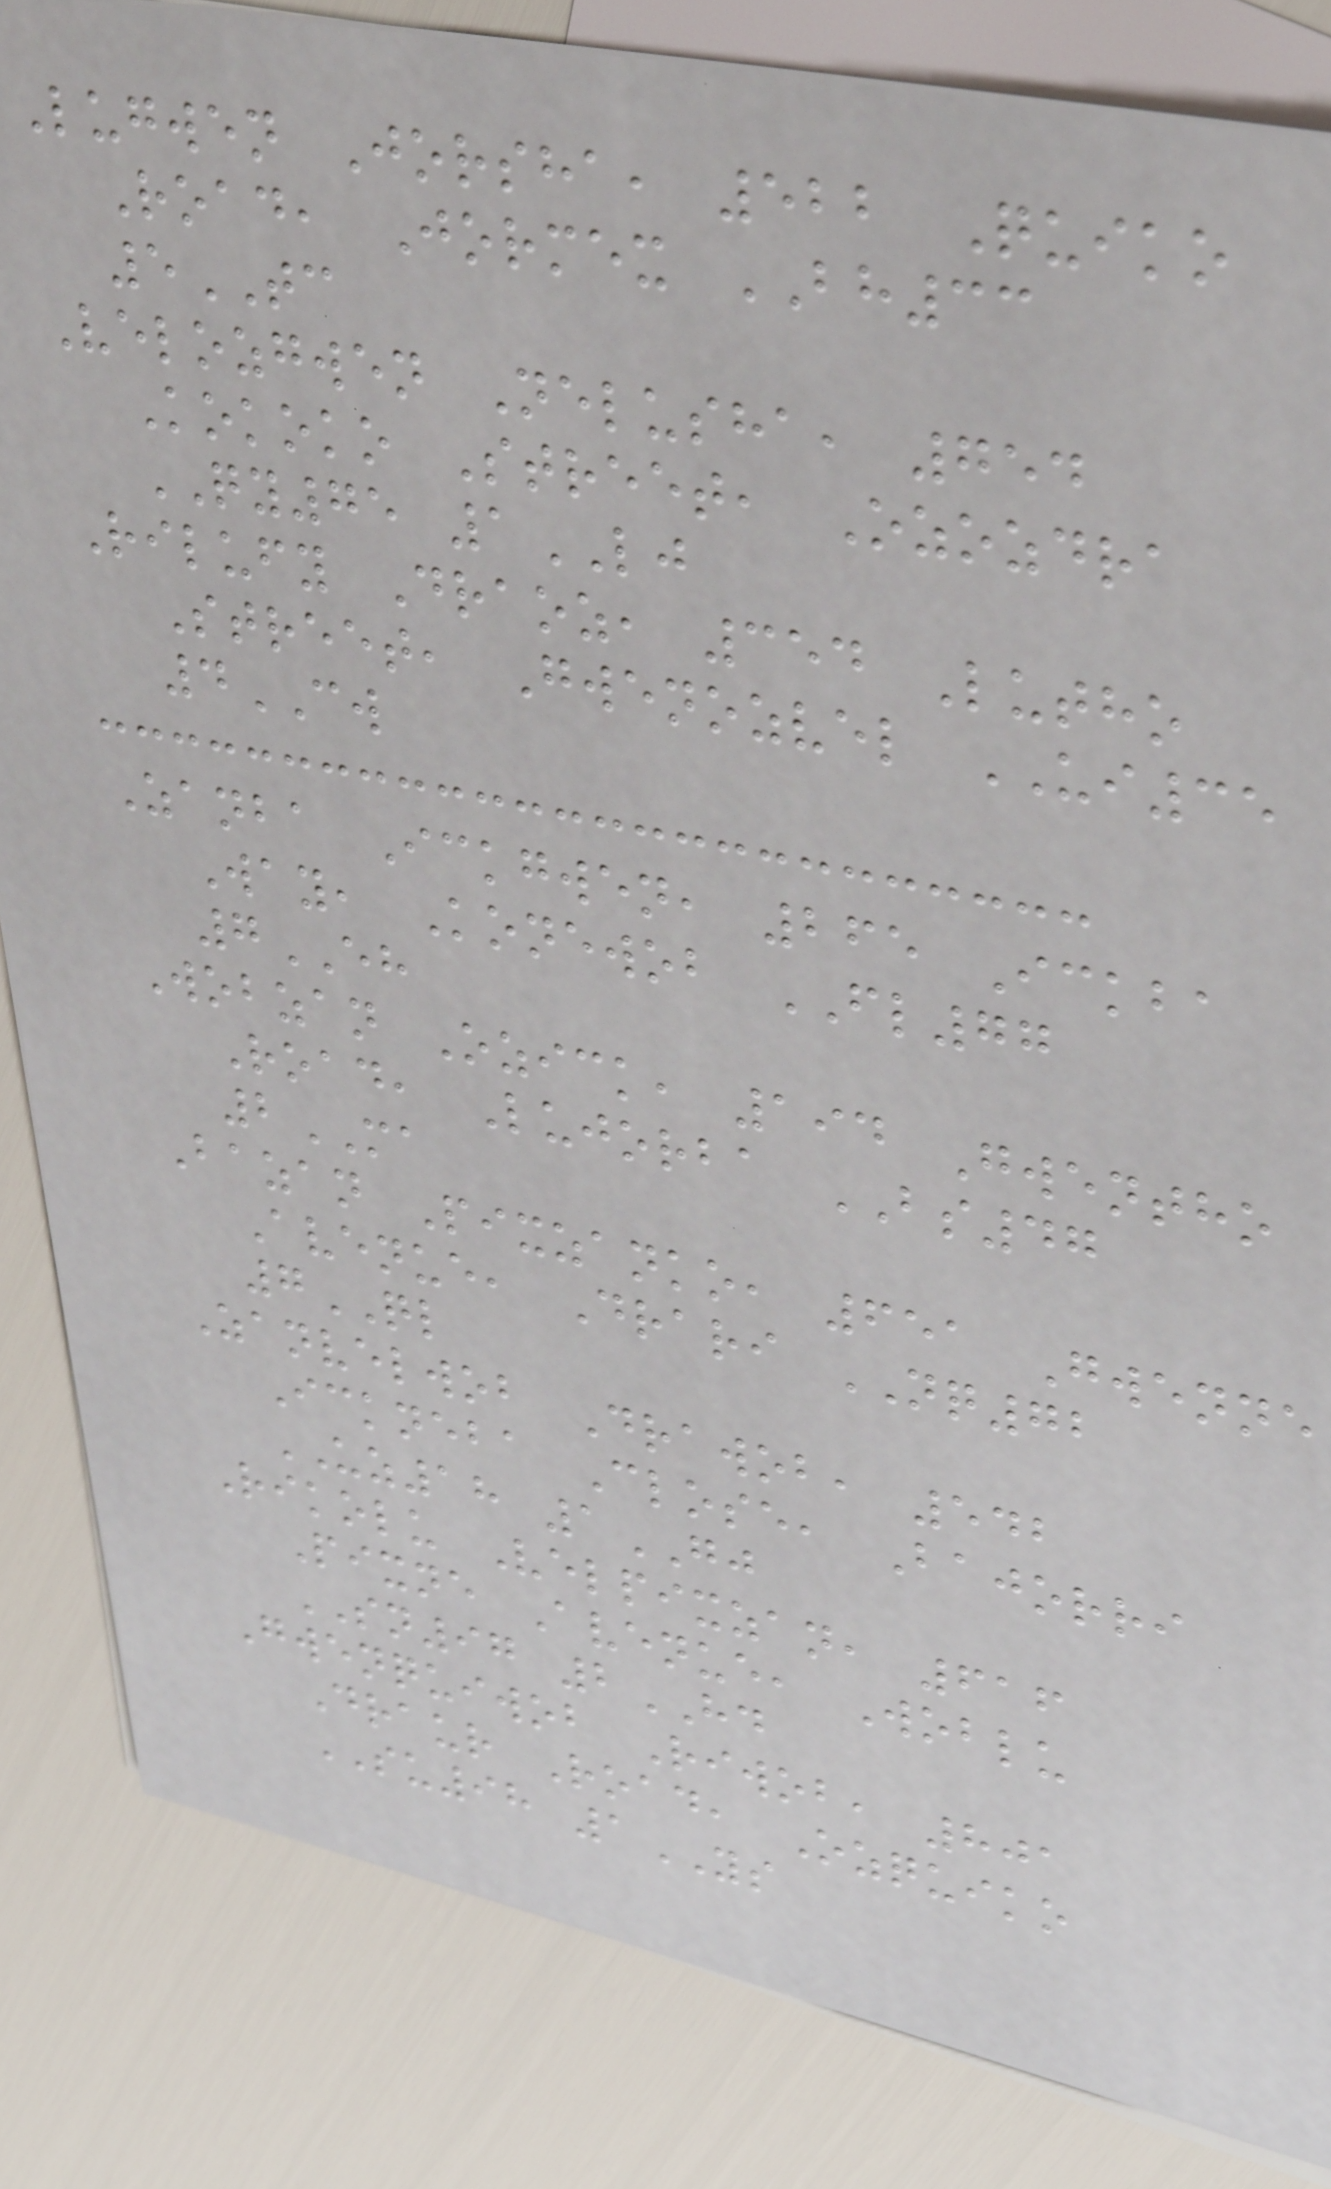Lugwen Jorsha, 522 Quiko
Road, Jormex BH33
5TC
Velozgwen Nelusha, 754
Kokoko Street, Ozozdra
QY75 1LJ
Rilufy Draoz, 354 Lutho
Street, Gwenozvel UI35
4CW
Zanba Ickgwen, 265 Ickba
Way, Konewob FL77
7EH
Wobzan Ozick, 194 Gwentho
Road, Lujorba BS47
2MA
Bazan Pixzanko, 651 Gwenne
Avenue, Drari NQ72
7QL
Zanvelwob Drawob, 542
Ickneba Close, Bajorri
UZ18 1GJ
Rikolu Velpixzan, 616
Pixne Avenue, Woblu
SN97 2HD
Gwenquiwob Riwob, 801
Draur Road, Ozquiko
SU98 1YS
